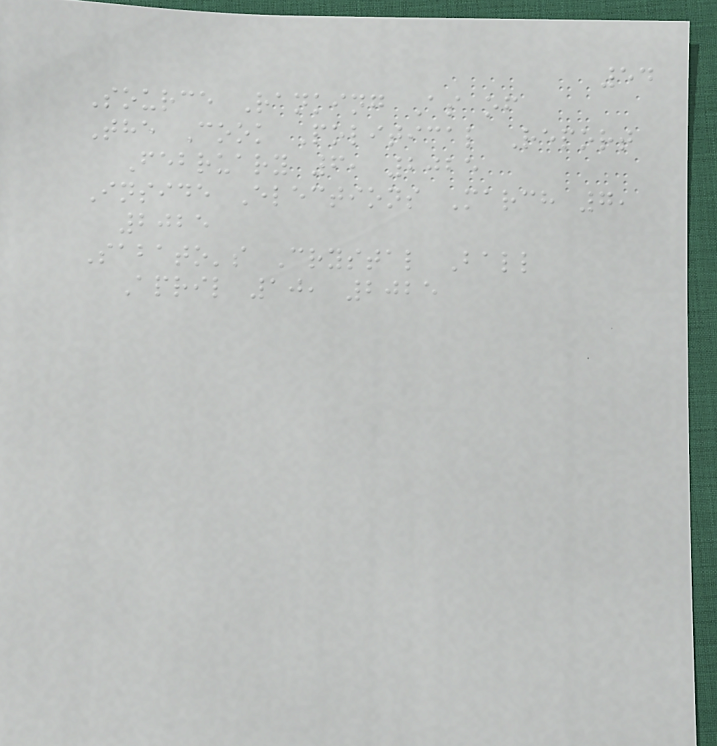54
Source Ranking As of
The Cook Political Report
February 6, 2025
Inside Elections March 7,
2025
Sabato's Crystal Ball
April 10, 2025
